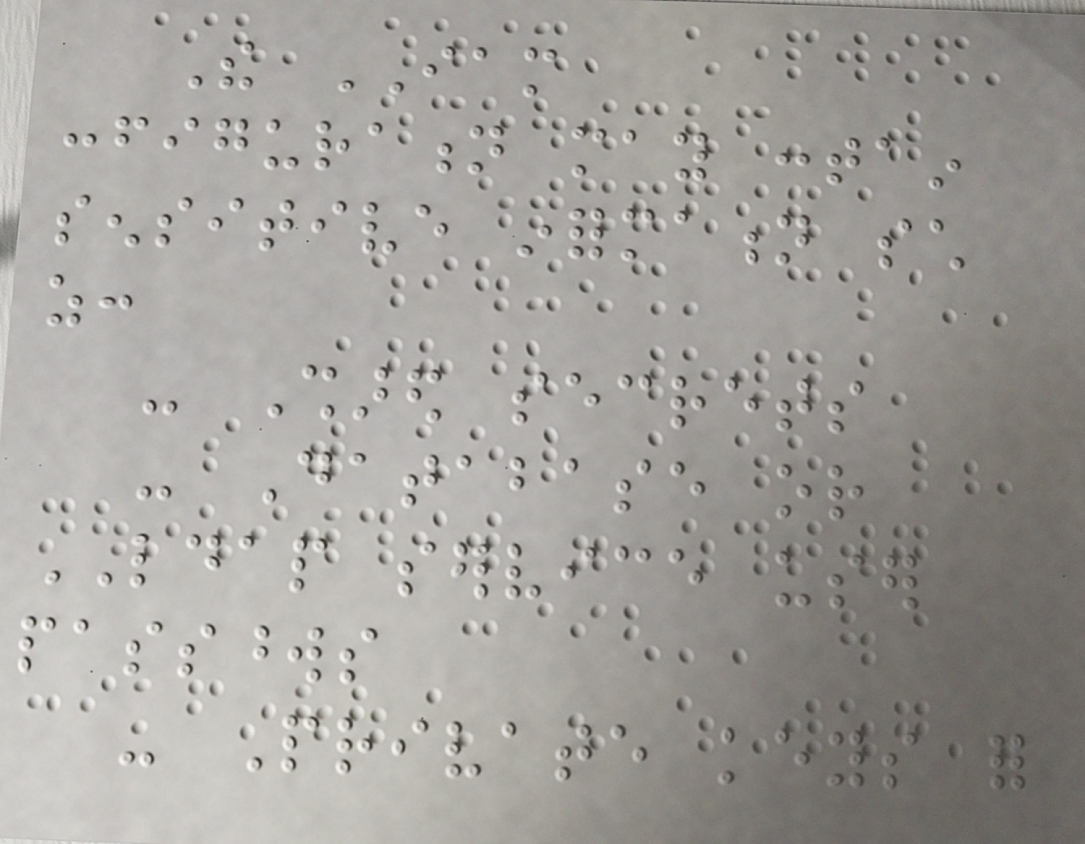The IAM
configuration may contain
sensitive information such
as:
- Shared secrets
- Database or
LDAP service user
passwords
- Private keys for
